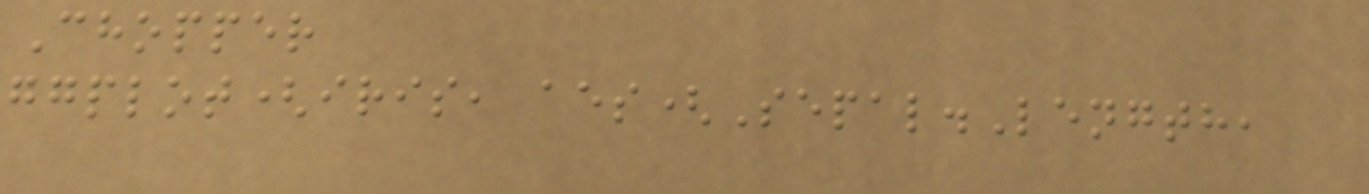Chopper
ggplot(iris, aes(Sepal.Length,
